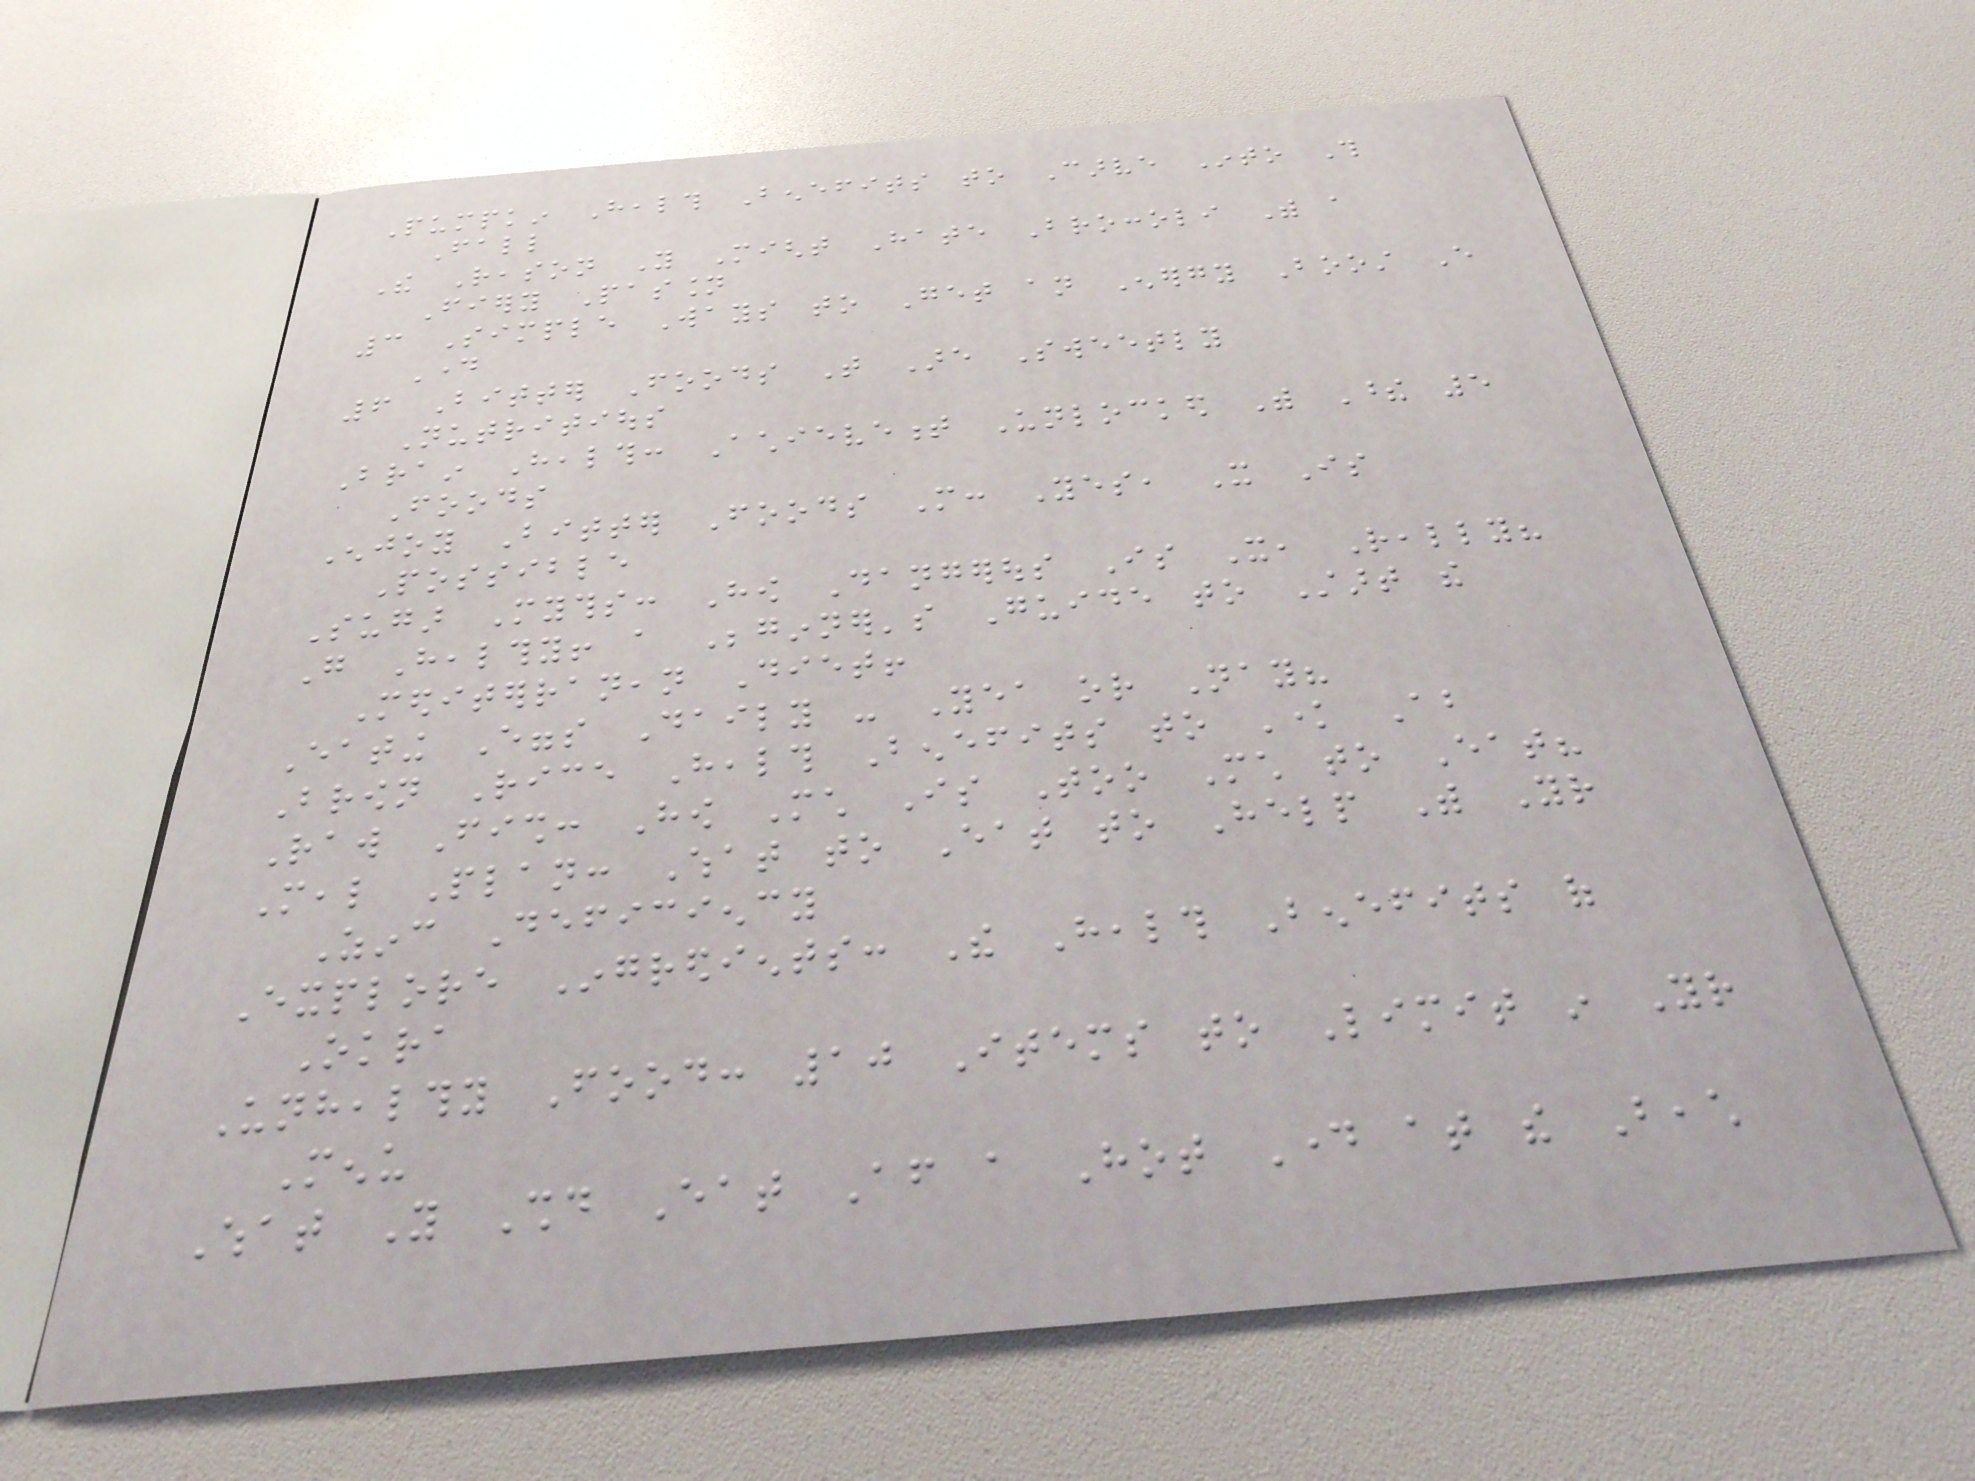Pumpkin Health Benefits to Carve Into This
Fall
The Reason You Might Hate Broccoli With a
Fiery Passion
3 Simple Ways to Get an Energy Boost Every
Day
6 Bitter Foods That Are Sweetly
Nutritious
Brain Health: Achievement Unlocked With These 5
Foods
Enjoy Bitter Foods More: Yes, It Is
Possible
Sugar Myths: How Dangerous Is It, Really?
Go Healthy! a Beginner's Guide to Start the
Mediterranean Diet!
Eating Eggs Daily - Yea or Nay?
Brown Rice Health Benefits to Know About
Raw Fish: How Much Is Too Much to Eat?
Meal Plan: What to Eat to Help With Your
Zinc Deficiency
Explore Ingredients: The Health Benefits of
Okra
Unhealthy Food: 10 Items to Limit in Your
Menu
What You Should Eat After a Hot Day at the Beach
